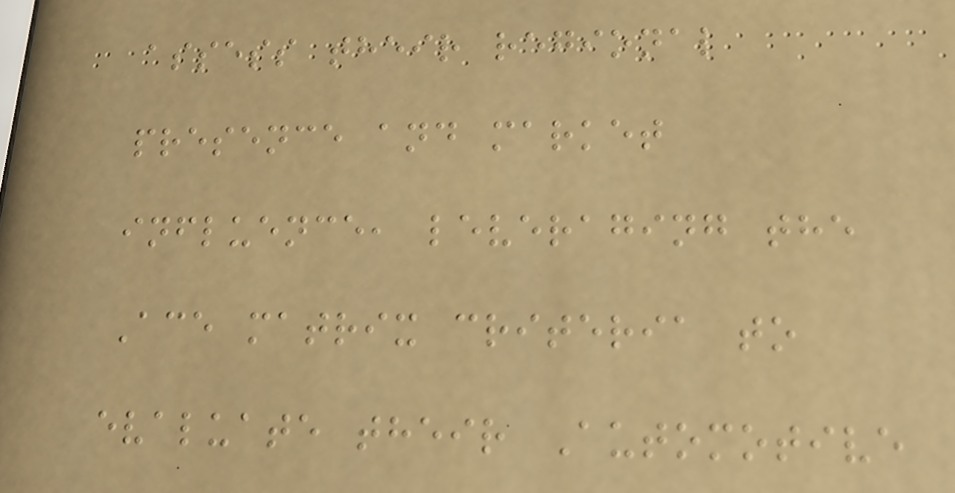assess their regional
presence and market
influence, leveraging the
Ace matrix criteria to
evaluate their Automotive
